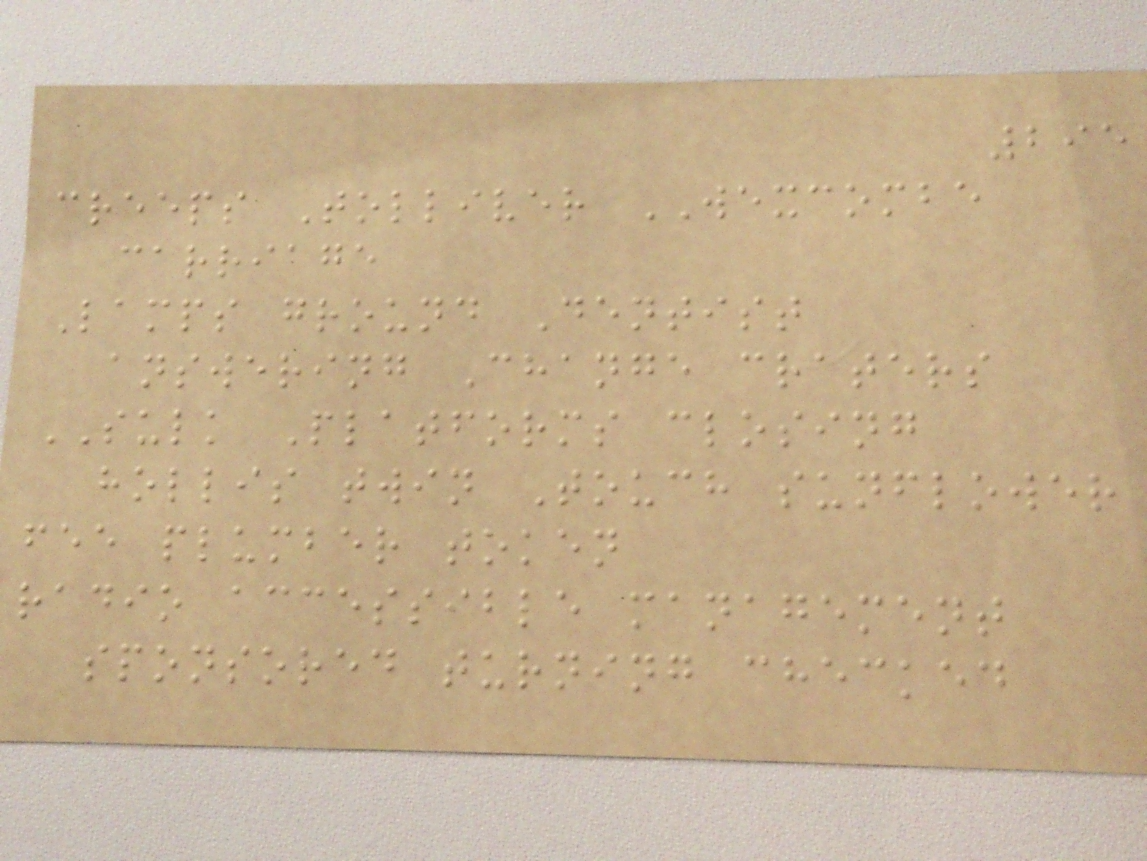295
creeps Tolliver WEXCOMBE
carriage
Lamps ground Dentist
answering Change craters
SULK Platforms closing
hollis twin Touch sunflower
fee plumber token
radio accessible management
sponsored turning checked
